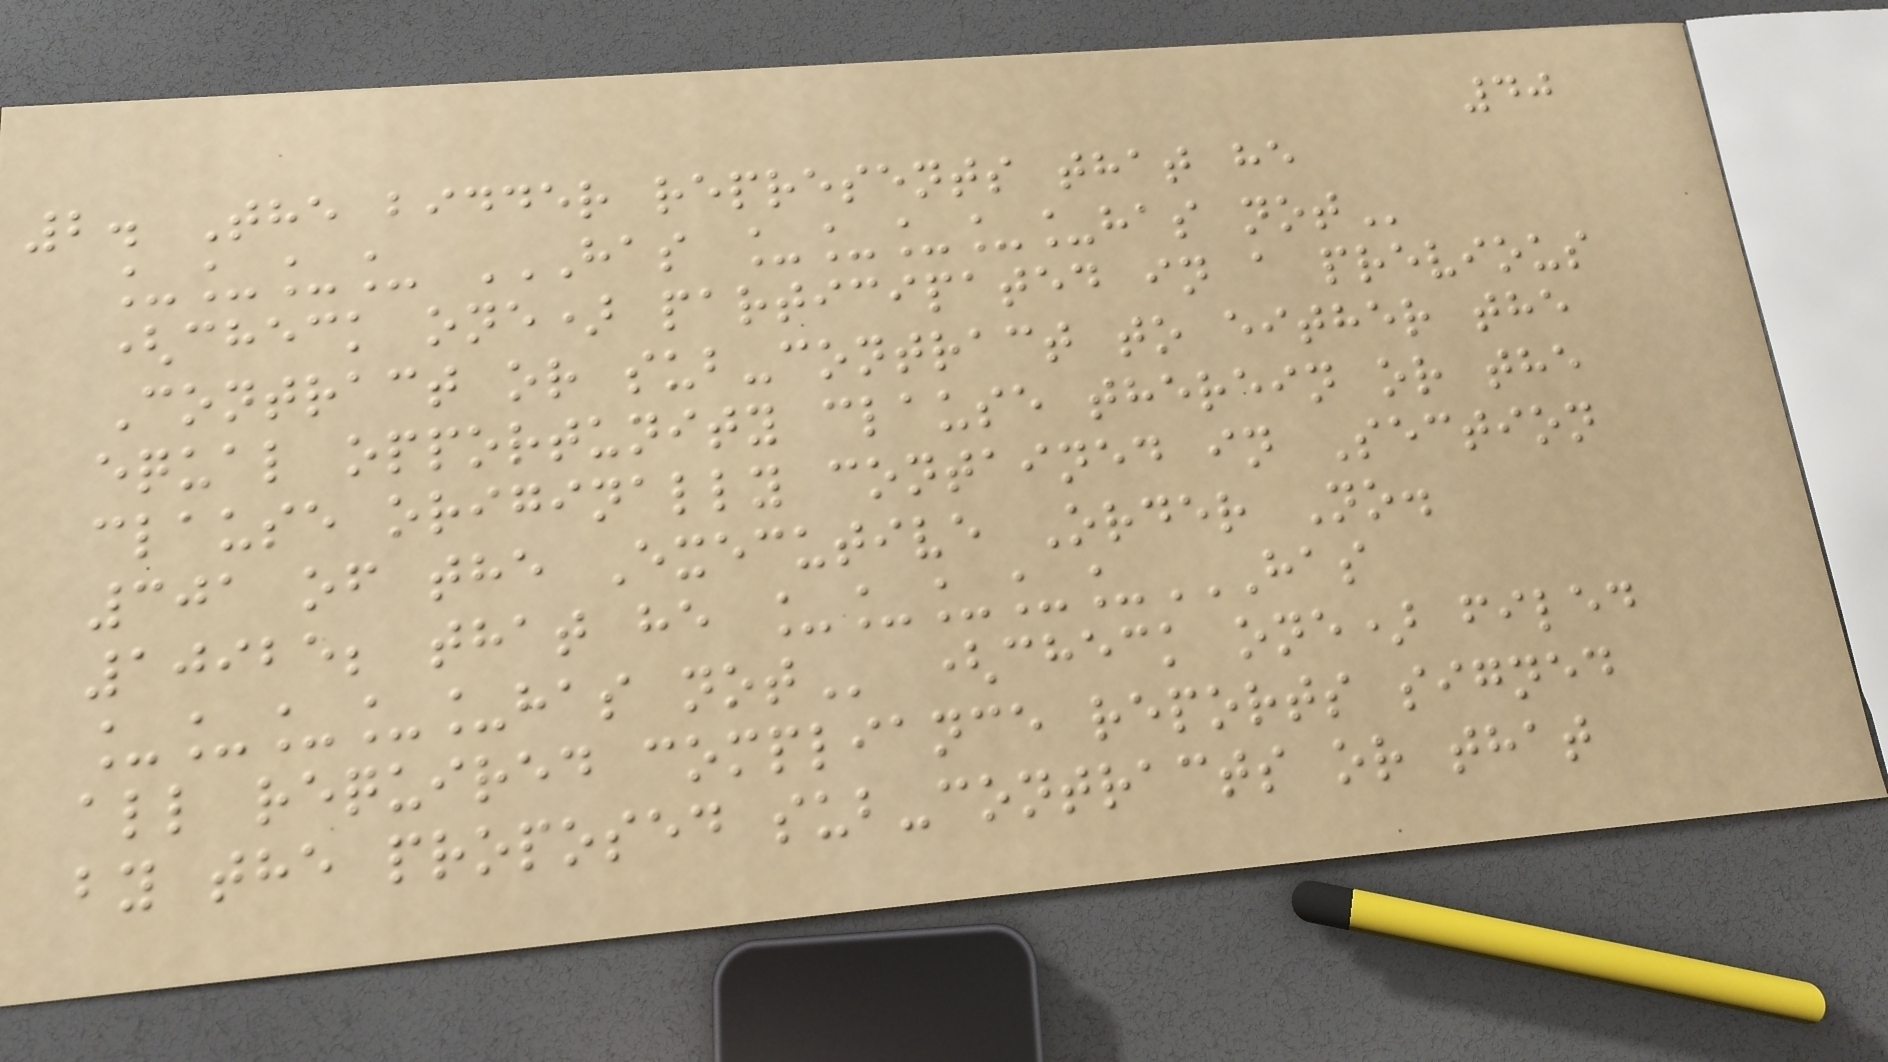40
2. The bidder represents that he
____ HAS _____HAS NOT
(check one) participated in a previous
Contract or sub-contract to either the
equal opportunity clause therein or the
clause originally contained in Section
301 of the Executive Order No.
10925; that he _____HAS
_____HAS NOT (check one) filed
all required compliance reports signed
by the proposed sub-contracts or that
